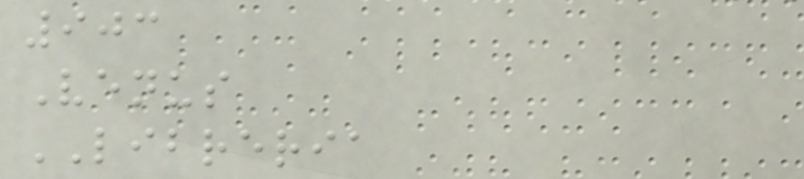903
Venus
LIBRERIA
